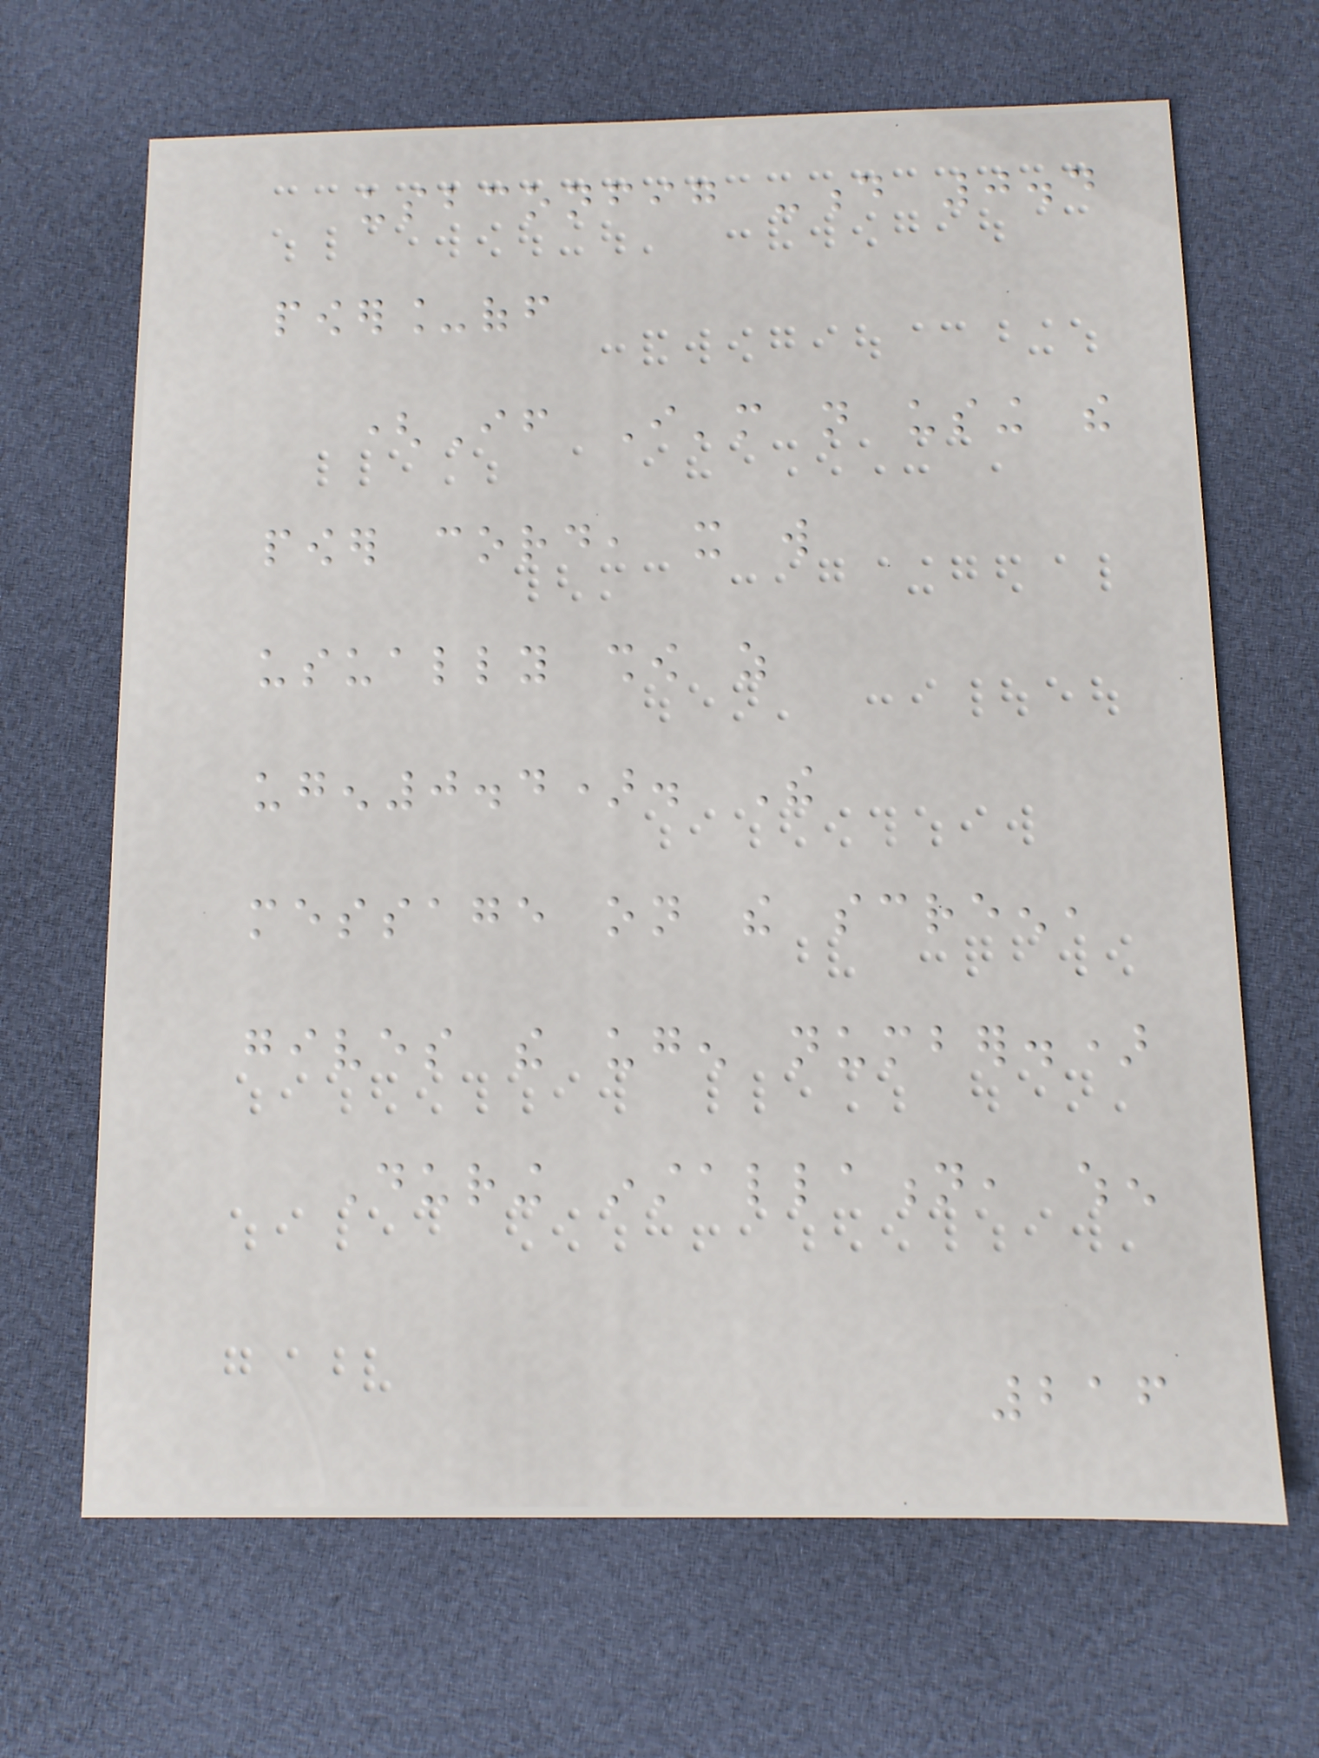usbconfig -d 0.4
power_off
(If I'm not using the
power cord, it will
usually show as
ugen0.4). The
message on the screen,
gives the ugen number.)
During installation, when
216
